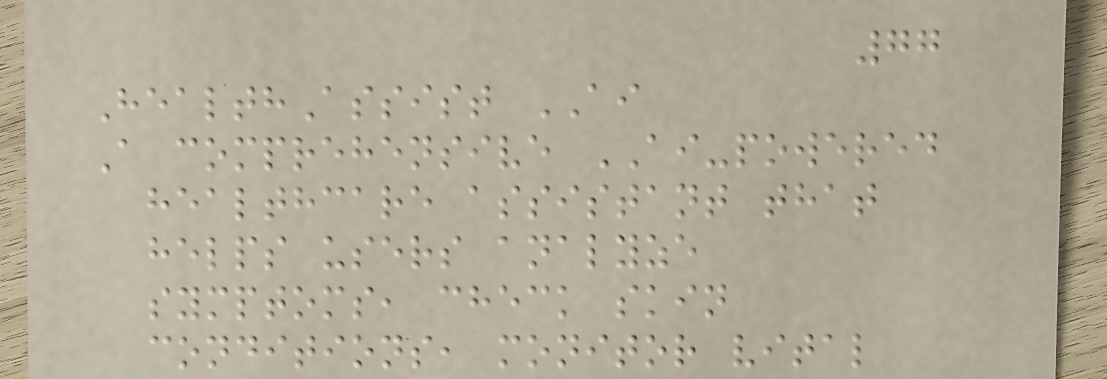77
HealthAssist AI
A comprehensive AI-powered
healthcare assistant that
helps users analyze
symptoms, check skin
conditions, monitor vital
